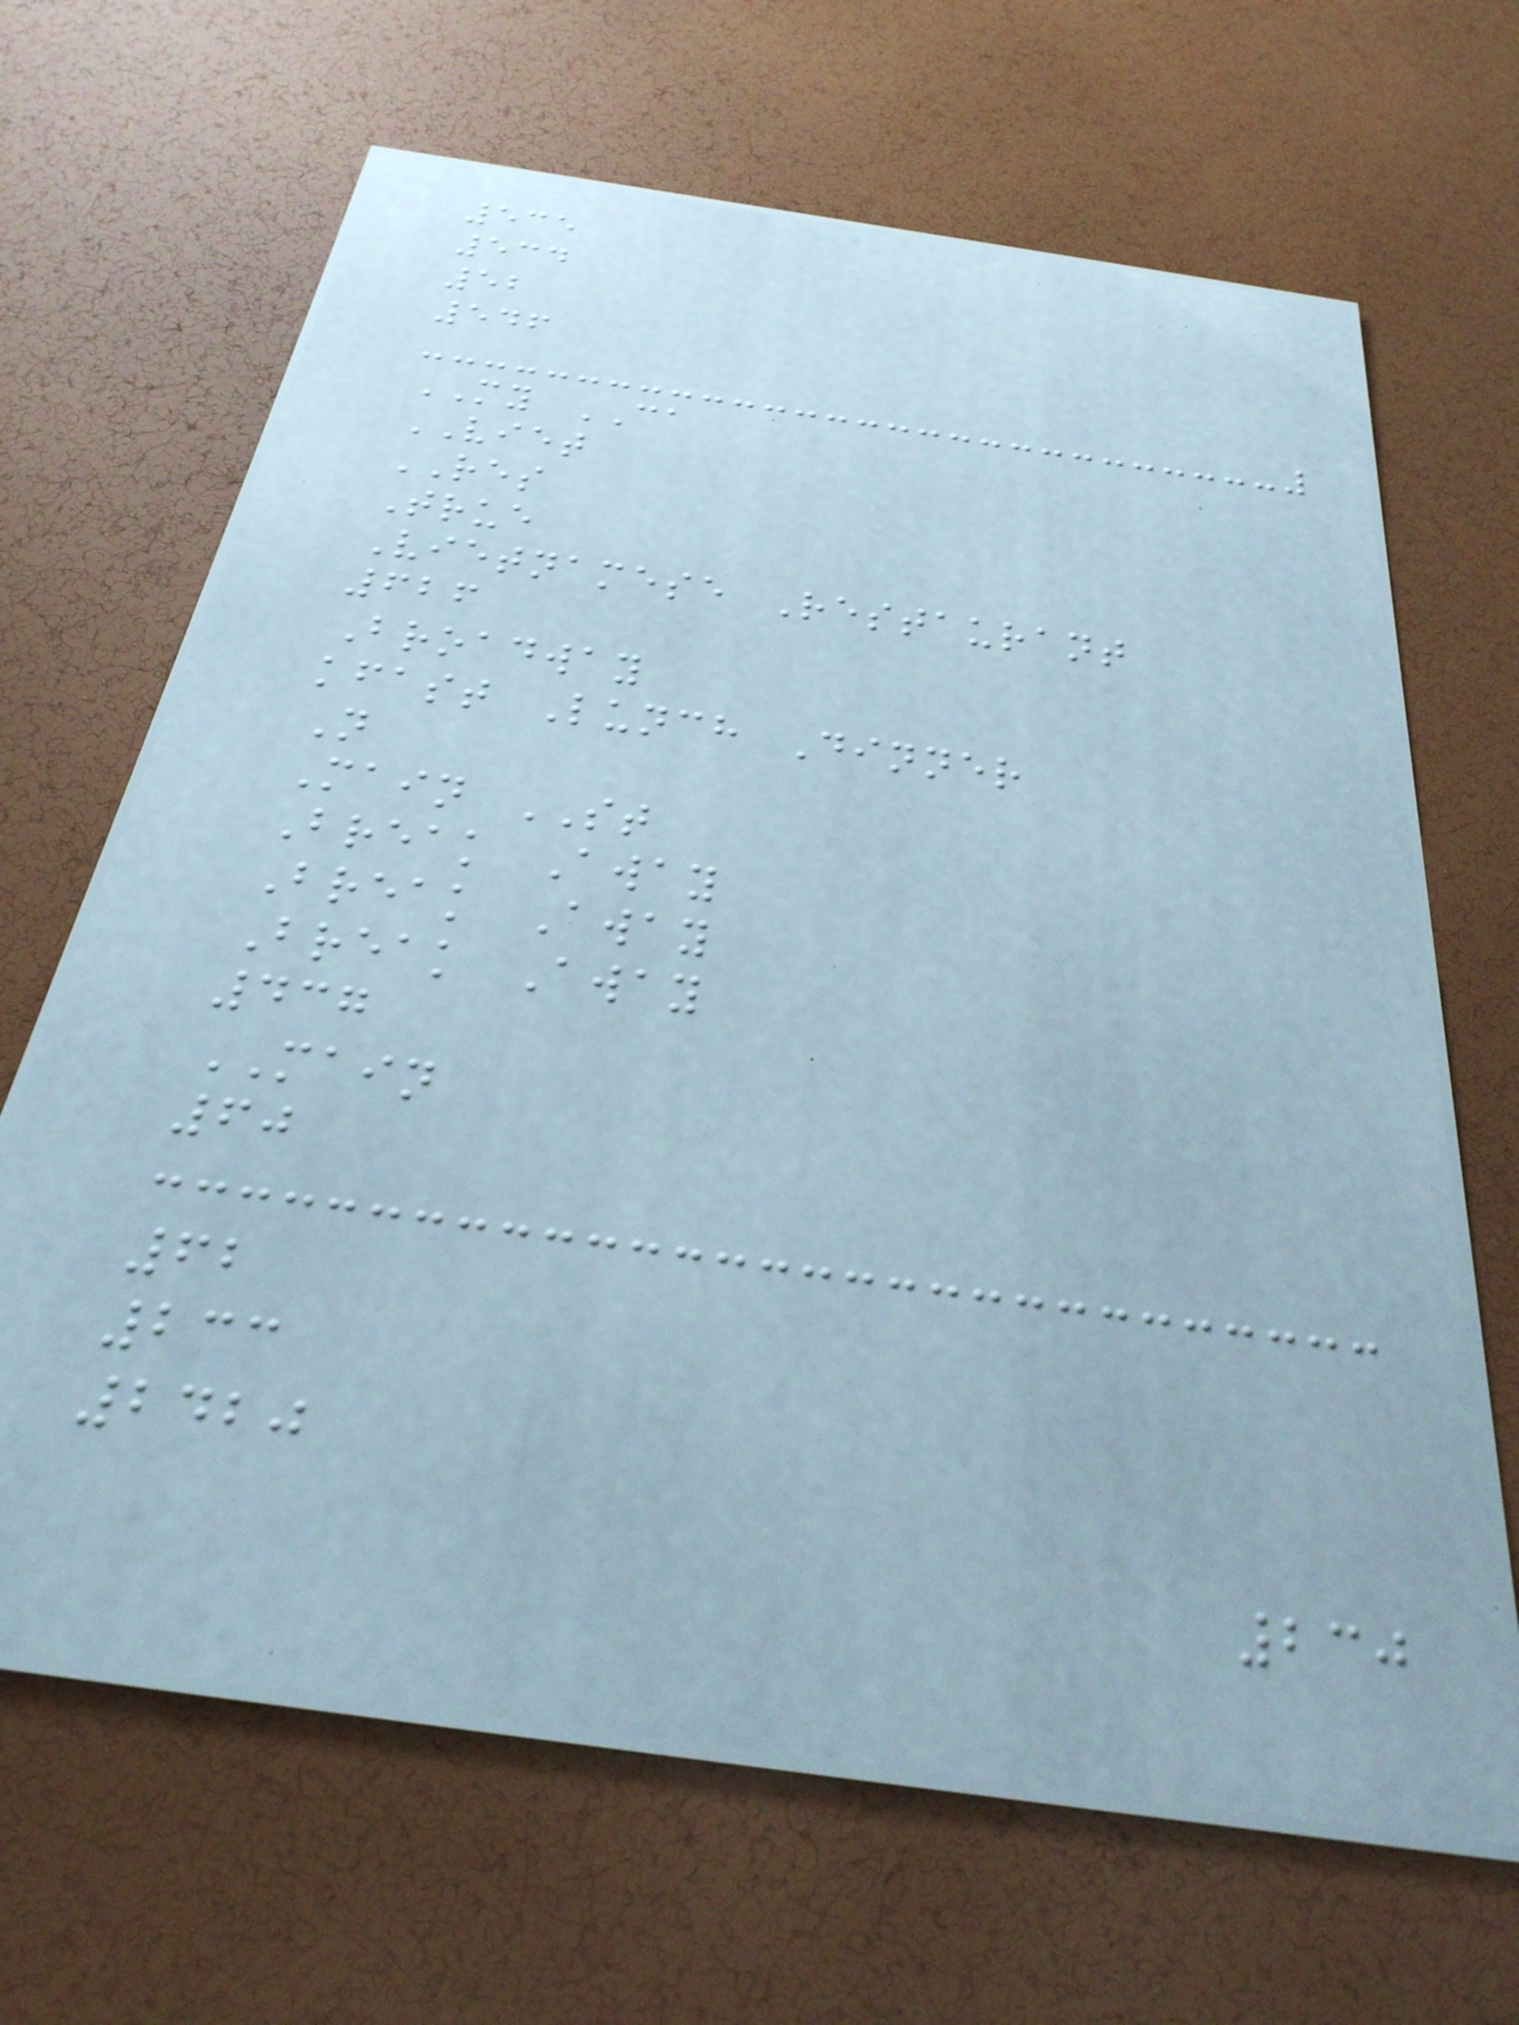535
534
52
546
MY CA
VIET
RES
True
Vietnamese Restaurant
626
Broadway
kfast Lunch Dinner
N
Main ST
Break Away
Break Away
Break Away
437
MAIN
60
62
233
2420
230
